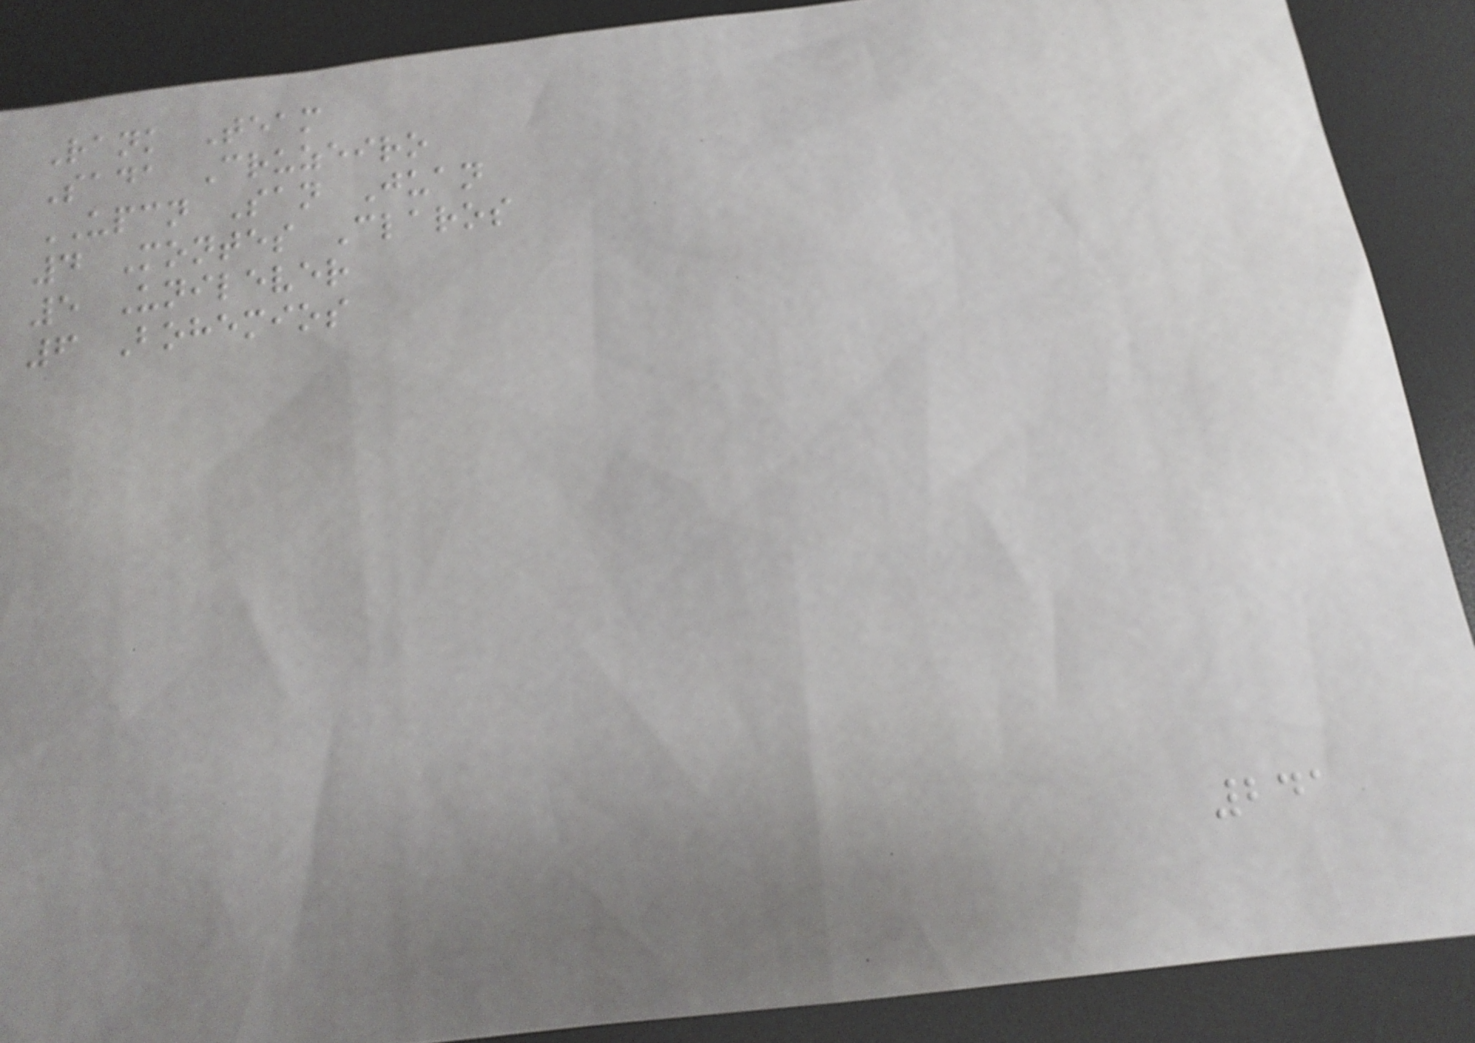Rank Team
Sada Cruzeiro
UPCN San Juan
4 Montes Claros
5 Unilever
6 Bohemios
241
